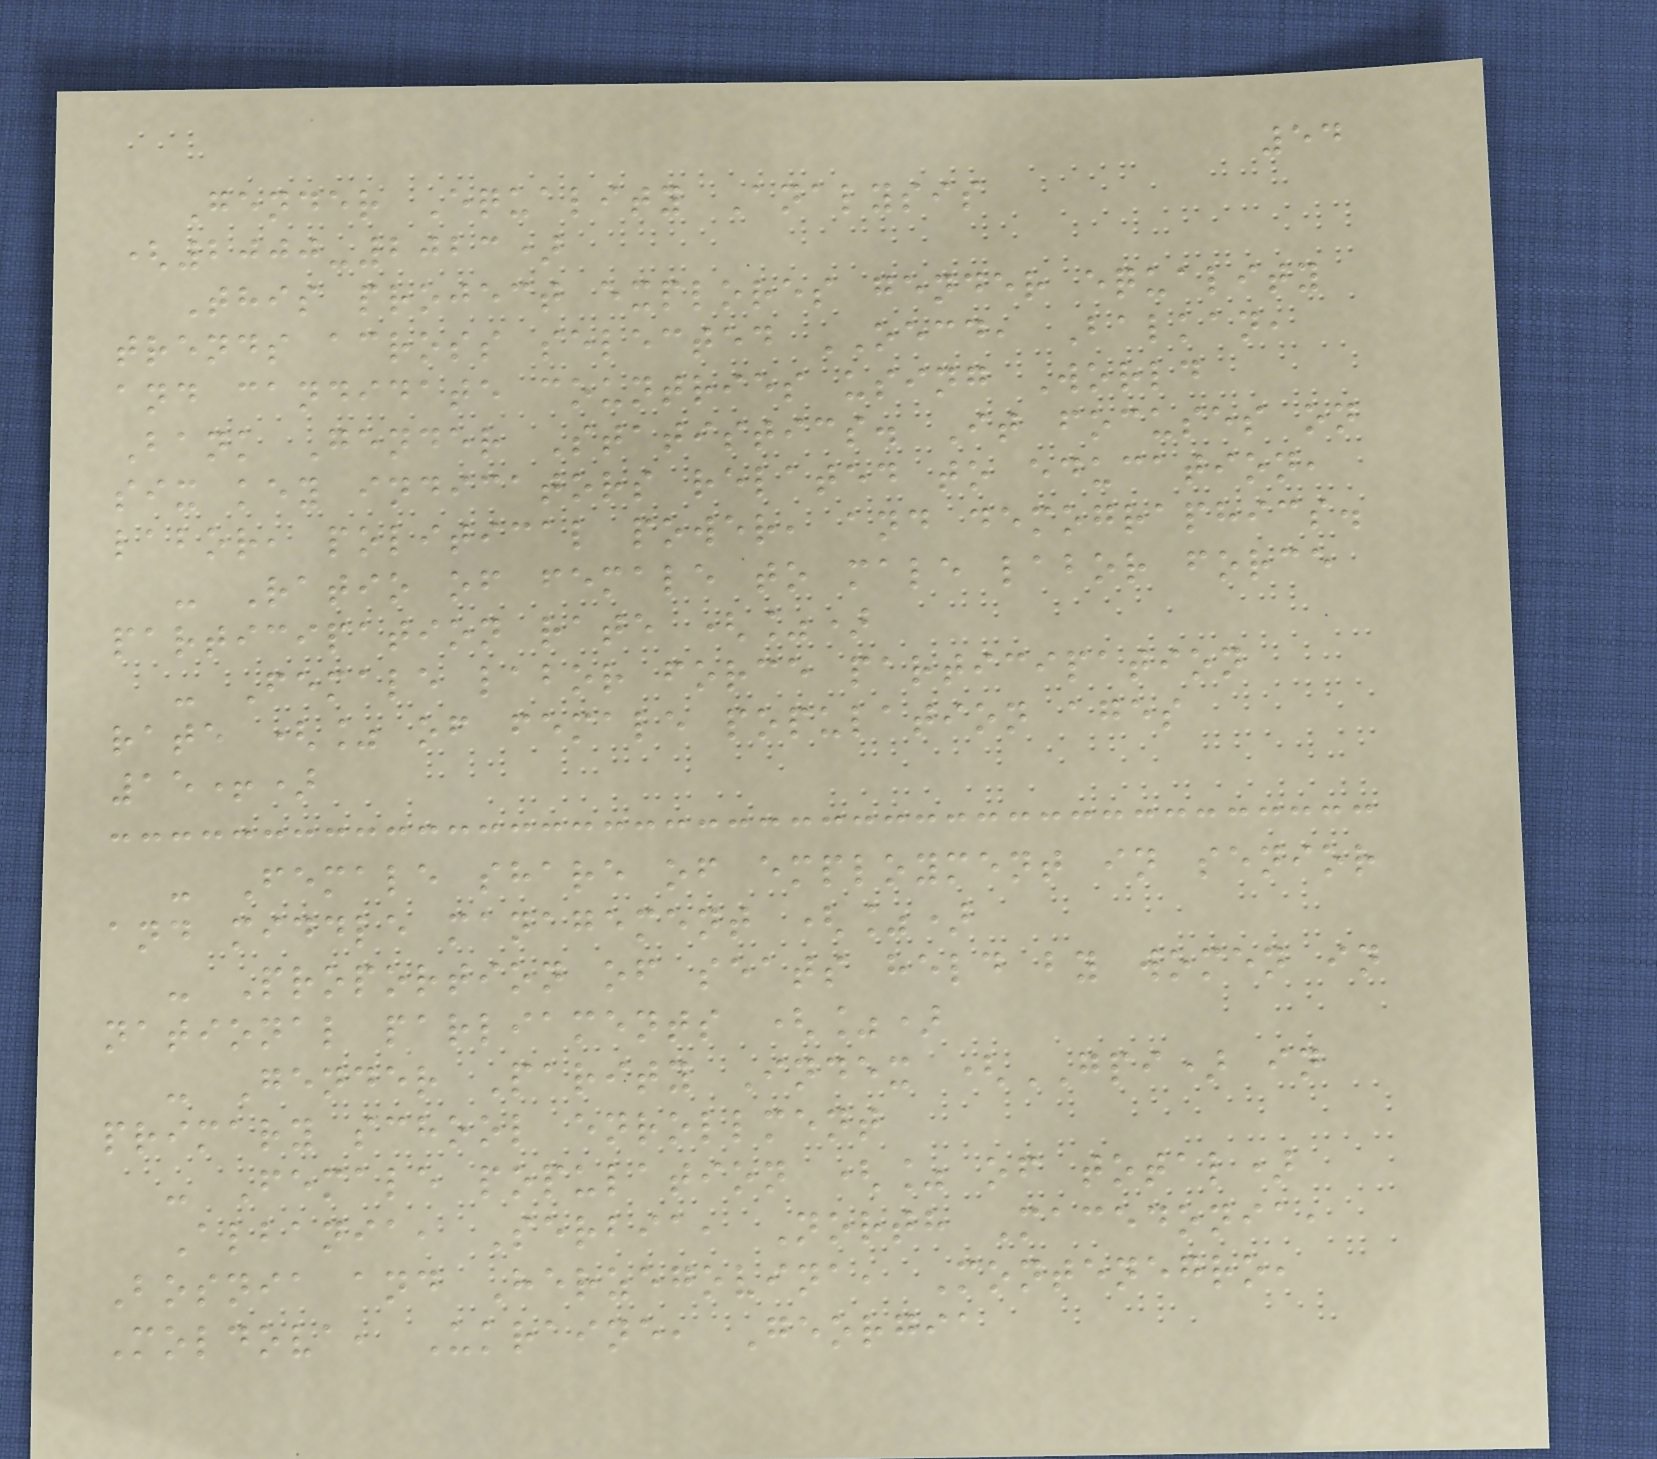54
Gender Equality Analysis
(2000-2023)
This project explores gender equality
trends across selected OECD, Balkan,
and candidate countries using World
Bank Gender Statistics. It focuses on
six key indicators related to education,
labor, political power, and demographics.
- Ratio of female to male labor force
participation rate (%)
- Female labor force participation
rate (% of female population ages
15+)
- Female share of employment in senior
and middle management (%)
- Proportion of seats held by women in
national parliaments (%)
- Gender Parity Index (GPI) in
primary school enrollment
- Female population (% of total)
Albania, Serbia, North Macedonia,
Bosnia and Herzegovina, Montenegro,
Moldova, Ukraine, Georgia
